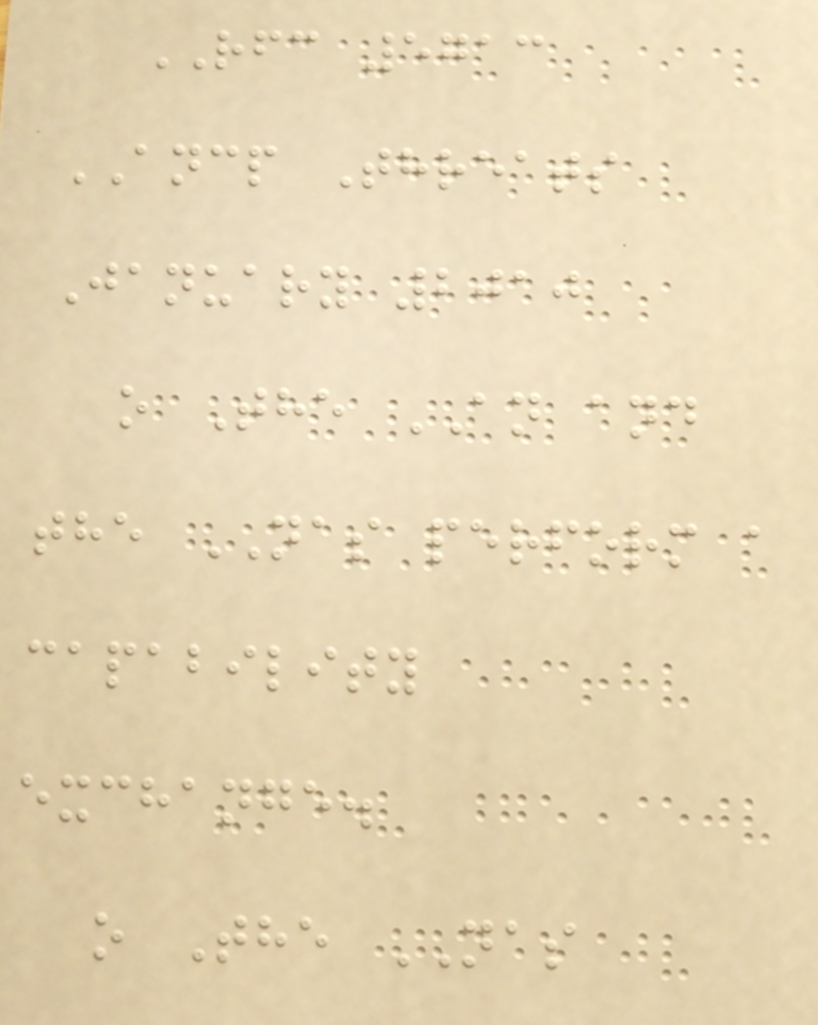RFC 5713
ANCP Threats
January 2010
o The AN and
the NAS perform a
capability
exchange.
o The NAS
